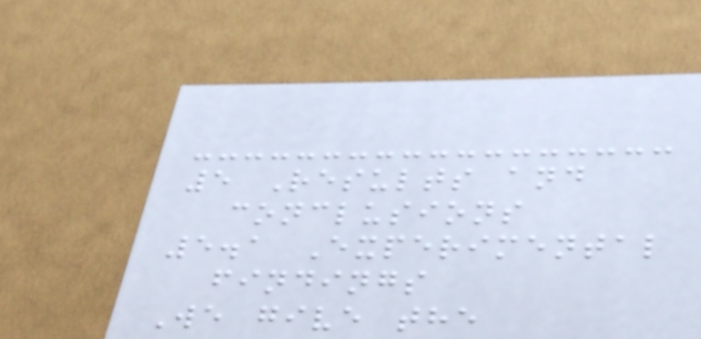5 Results and
conclusions
5.1 Experimental
findings
We give the
